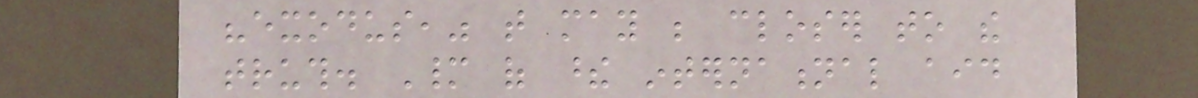"exodus," that may be closer to the
truth. Many of these international aid
